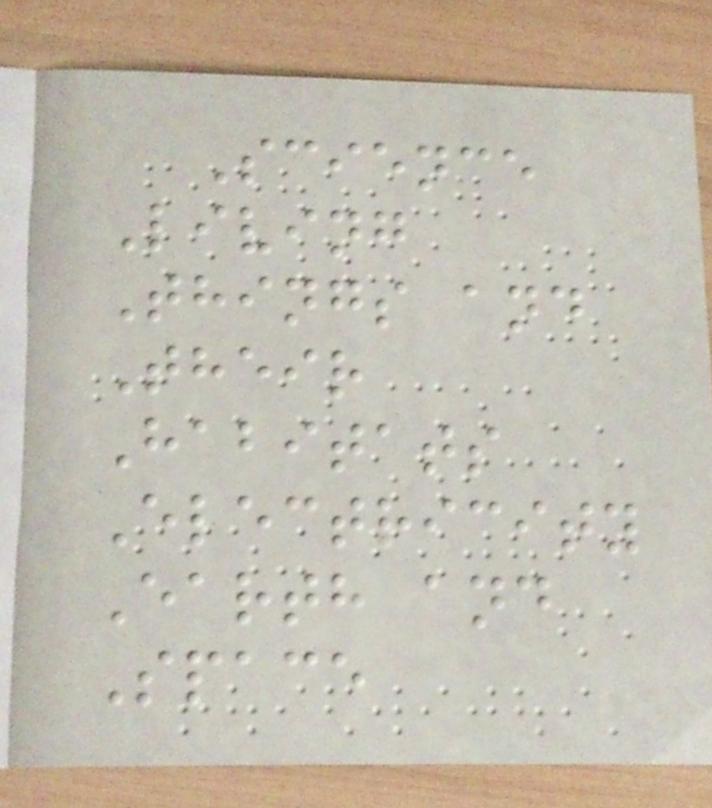Science
Living
Things and
Their
Habitats
Electricity
Earth and
Space
